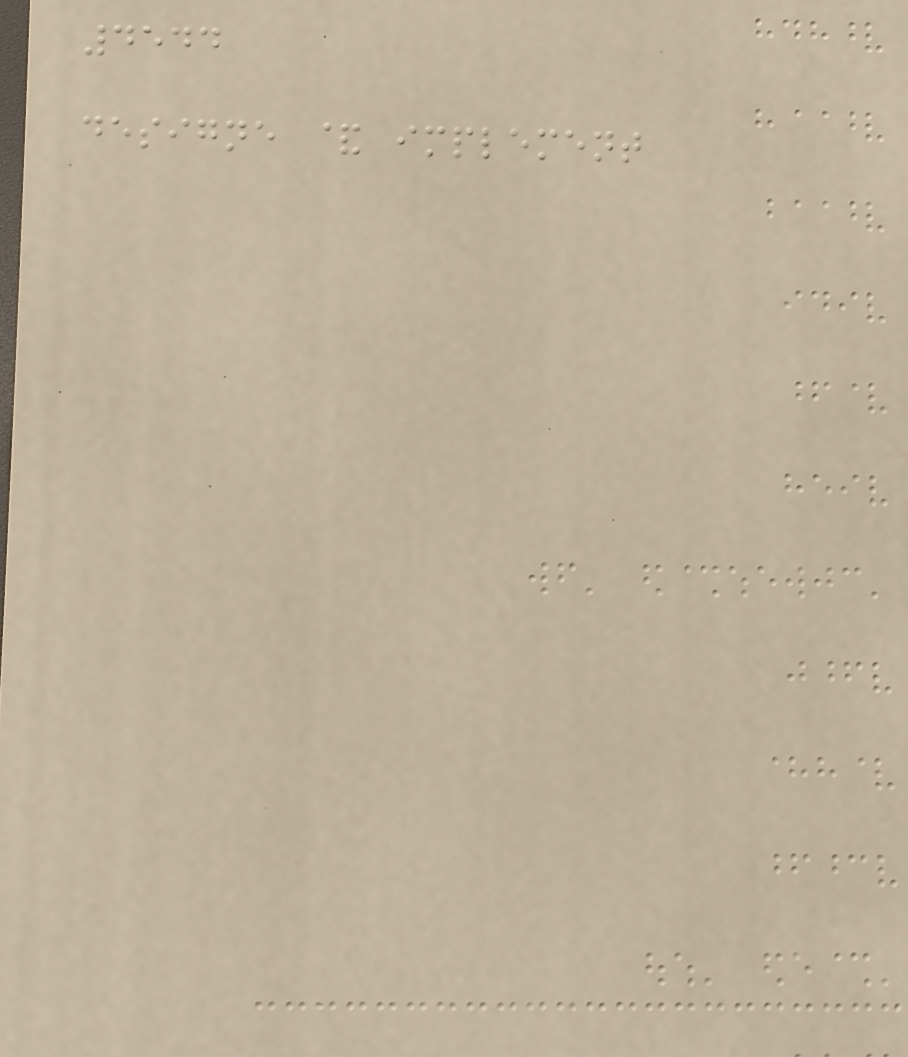4544
designe & implement
